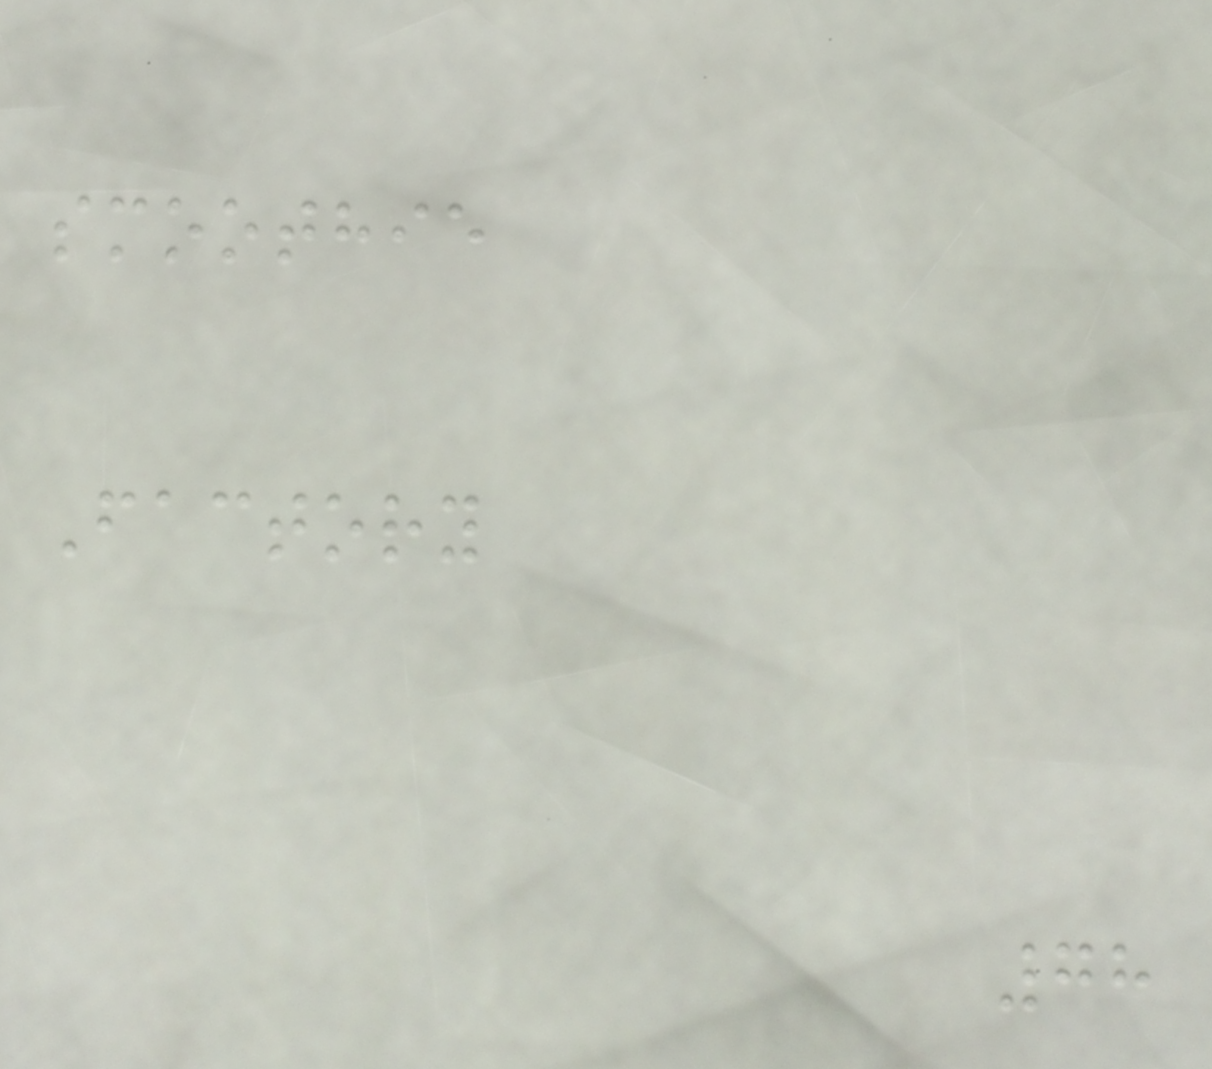smoothie
Factory
78
